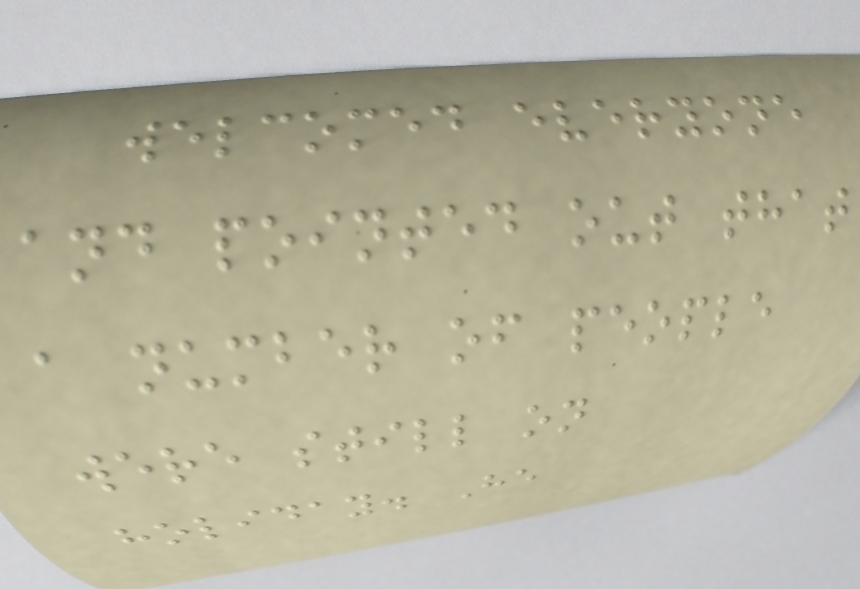welcomed everyone
and pointed out that
a number of people
were still on
holiday. He
